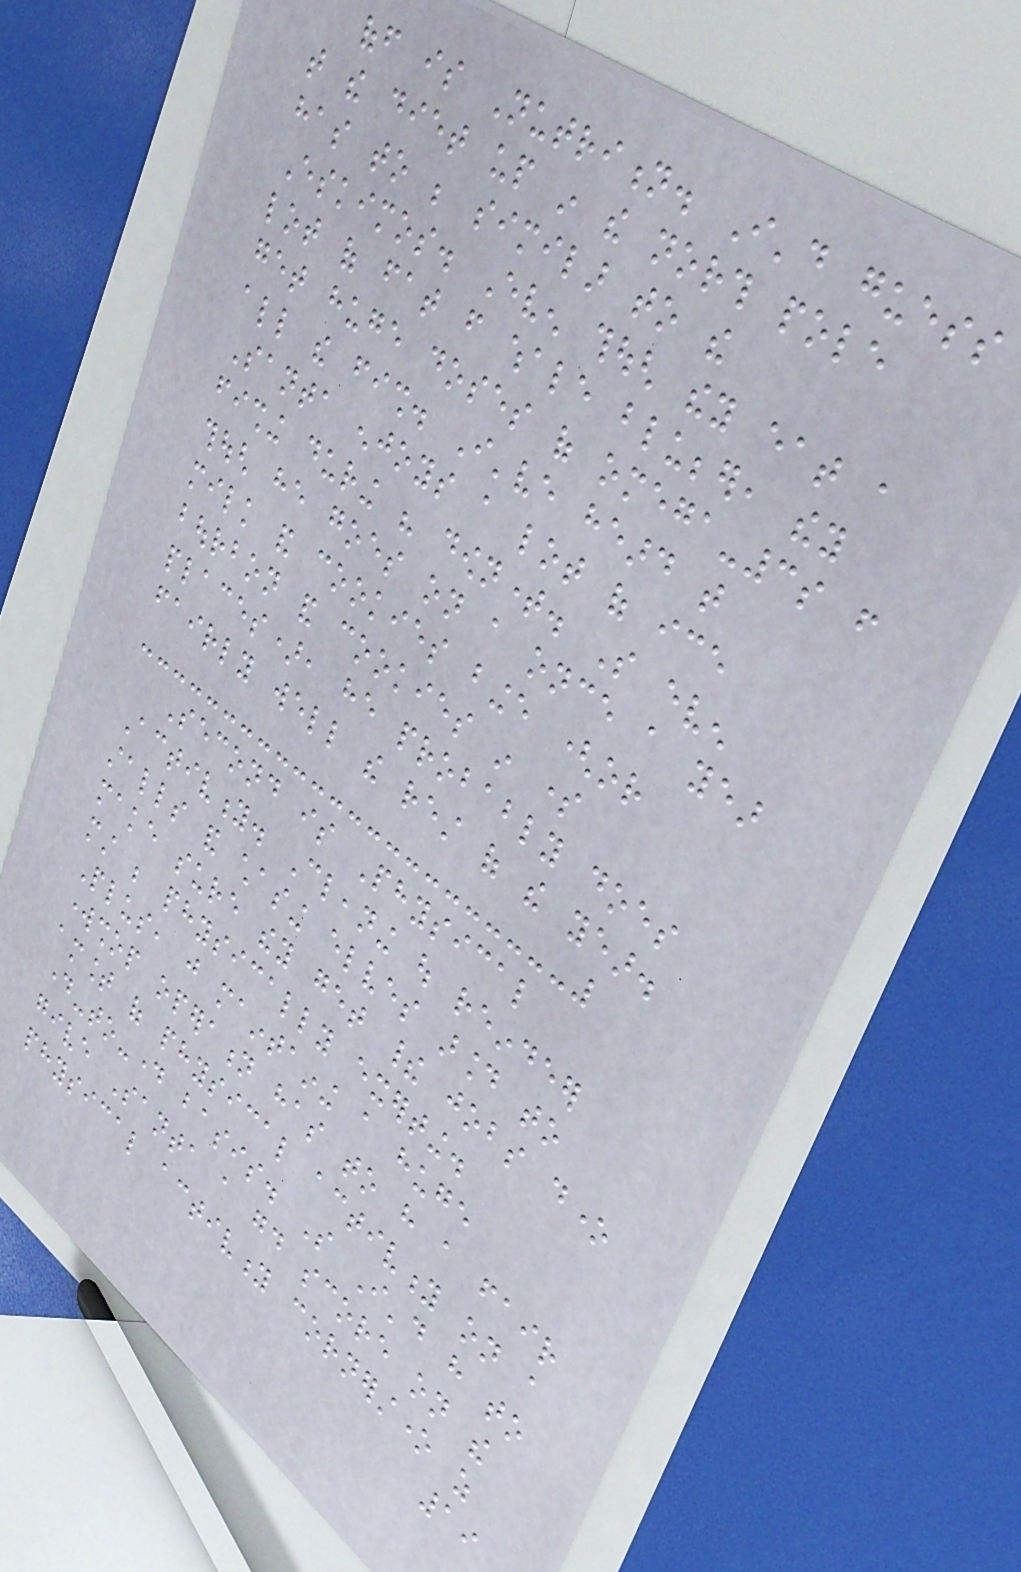off is Nutrition. I'd guess
that the diet up in the north pole
has to be similar to the
Eskimos. Even though they eat a
lot of fat from whale blubber, they
get huge doses of omega-3s from
all the fish. I've heard that
Santa enjoys a lot of ice
fishing during his downtime. So even
though he goes on a once a year
milk and cookies binge (or
bourbon and cookies in some
places), he probably does
fairly well the rest of the year.
Second is Physical
Activity. Cleaning out reindeer
stalls and chasing elves around to
make sure they get their jobs done
must be physically exerting.
Plus, just maintaining a huge
workshop operation has to have a fair
amount of physical activity on a
day-to-day basis. So I'd have to
give Santa a good score on the
physical activity cornerstone as
19
